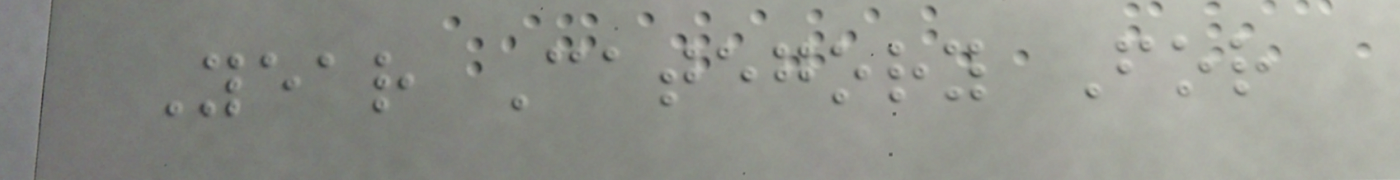Year Category For
